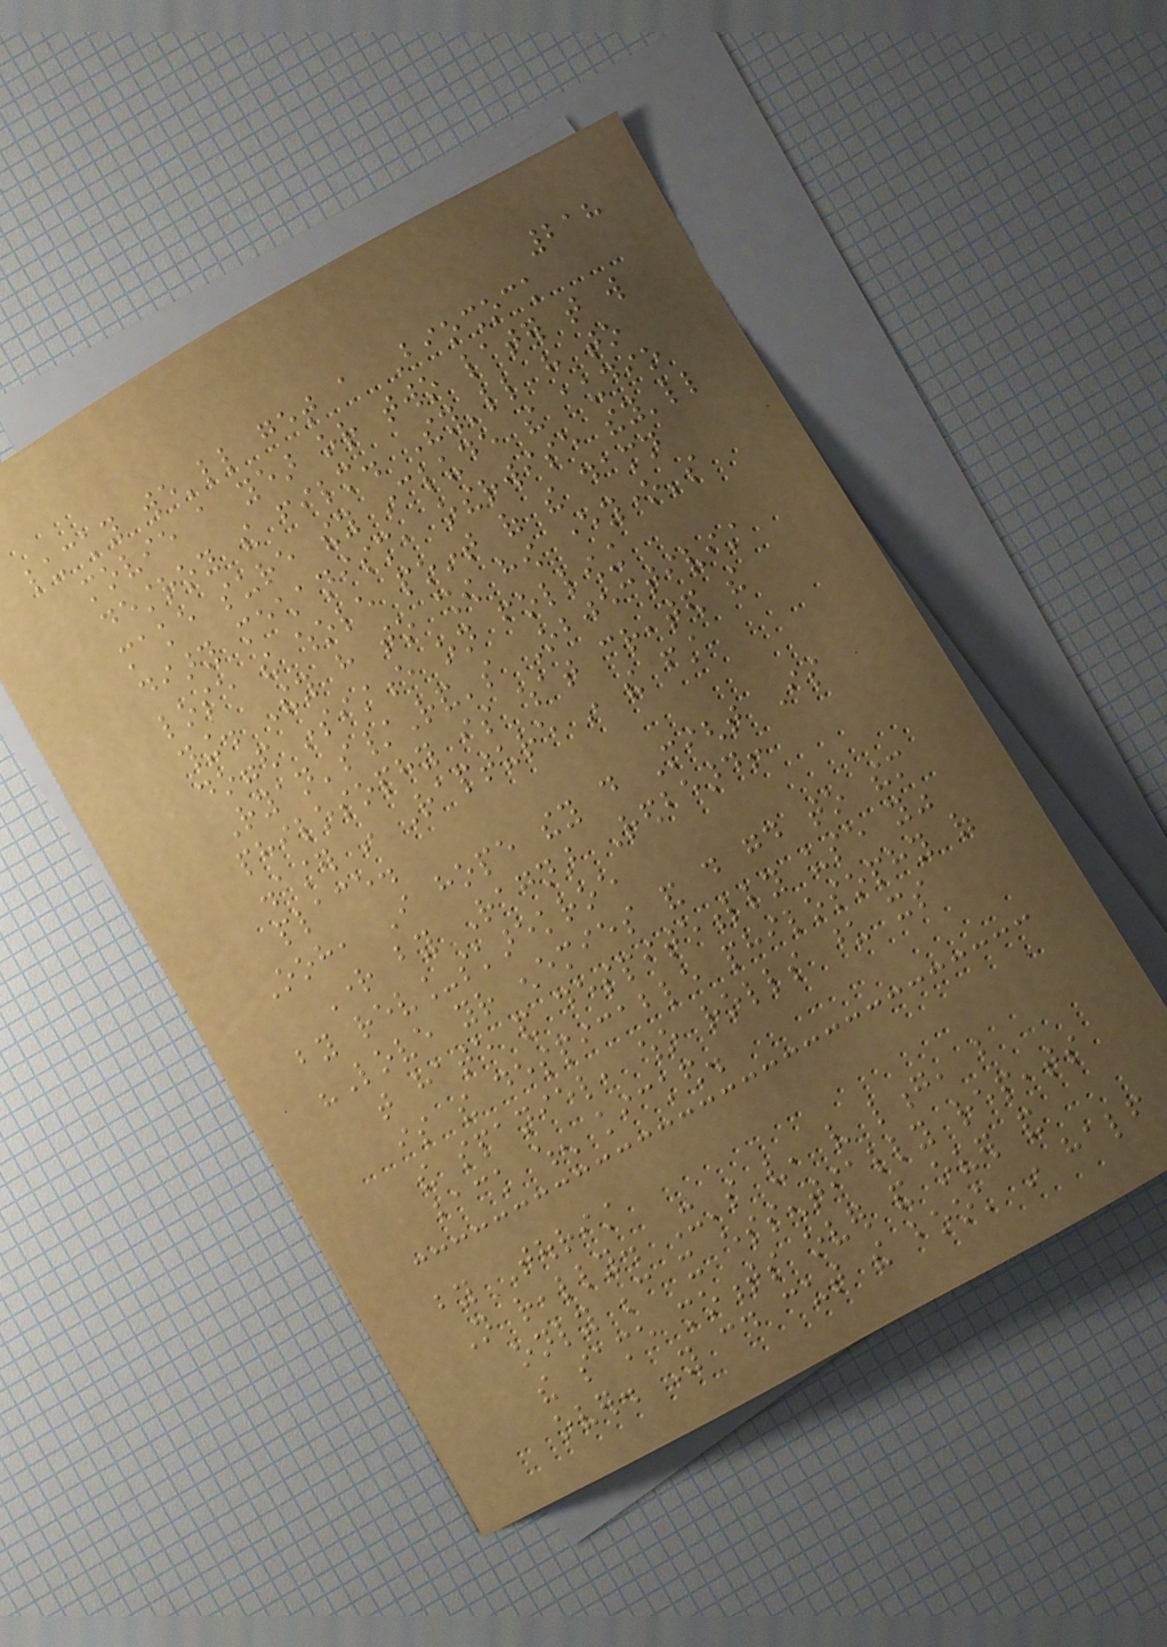218
lucky we'll get a Bioshock
movie a year or two later that will
destroy the film. They'll have to
make sure they include the audio
diary mechanism, otherwise they'll
lose the whole point of the damn
thing. They have to show how everyone's
dogged insistence on following
Ryan's/Rand's Objectivist
philosophy is what created the
disaster in Rapture in the first
place.
Ooh, I hope they do Might Is
Right by Ragnar Redbeard!
by rev_skarekroe
"Love your enemies and do good to them
that hate and despitefully use you"
is the despicable philosophy of
the spaniel, who rolls upon its
back when kicked.
by Tourist
Not really. It's very, very long, but
only because it essentially repeats
the same moments over and over and
over. You could cut the book in half
